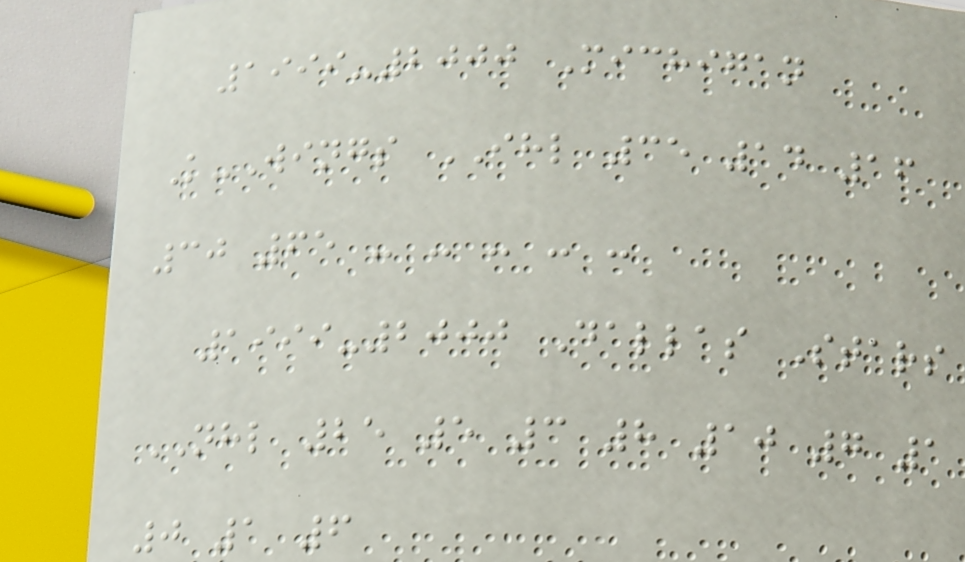1999-2000 Michigan
K-Wings IHL 35 14 16
30 65 - - - - -
1999-2000 Dallas Stars
NHL 25 5 3 8 10 7 1
0 1 6
